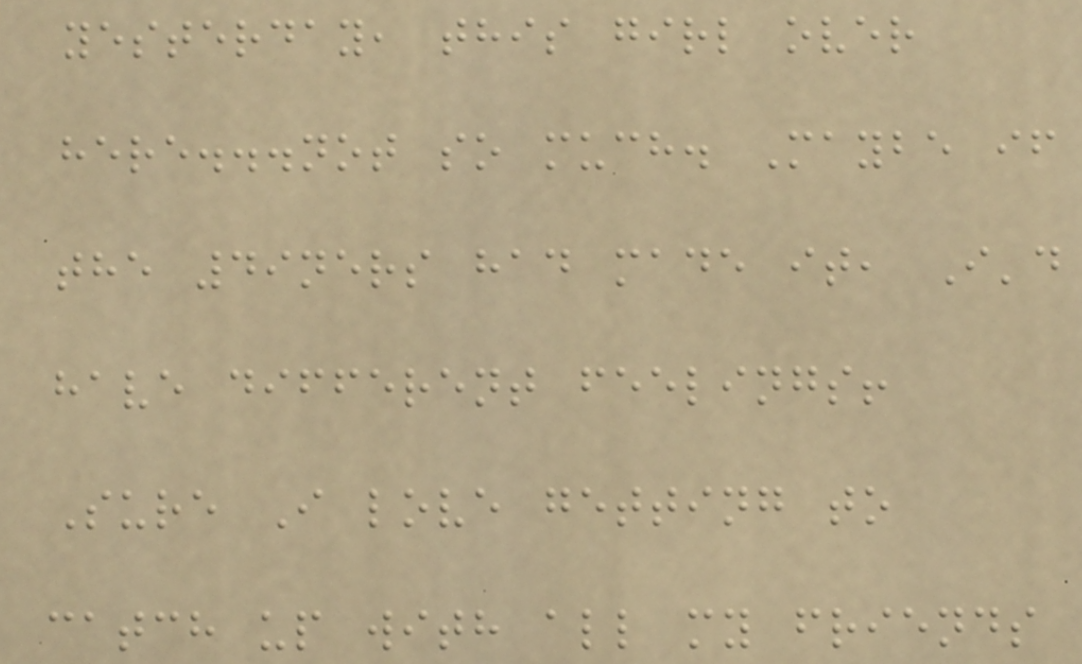yesterday, this girl over
here...not so much. Maybe if
the 49ners had made it, I'd
have different feelings!
Sure I love getting to
catch up with all my friends
